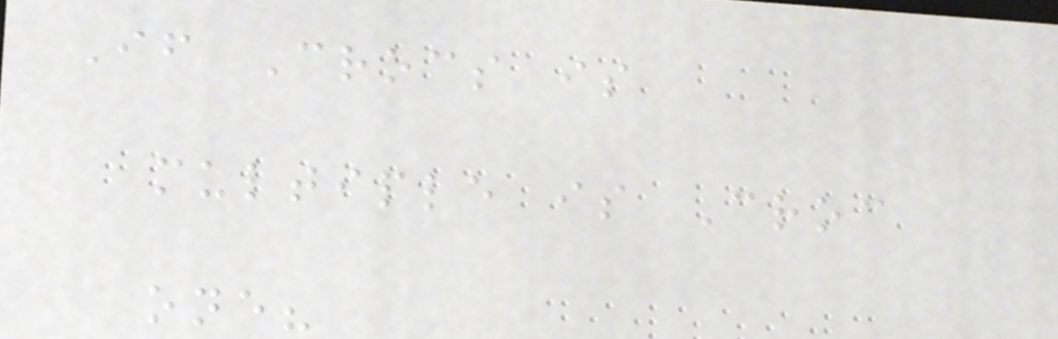If Crocs is
multiple is Croc
one?
